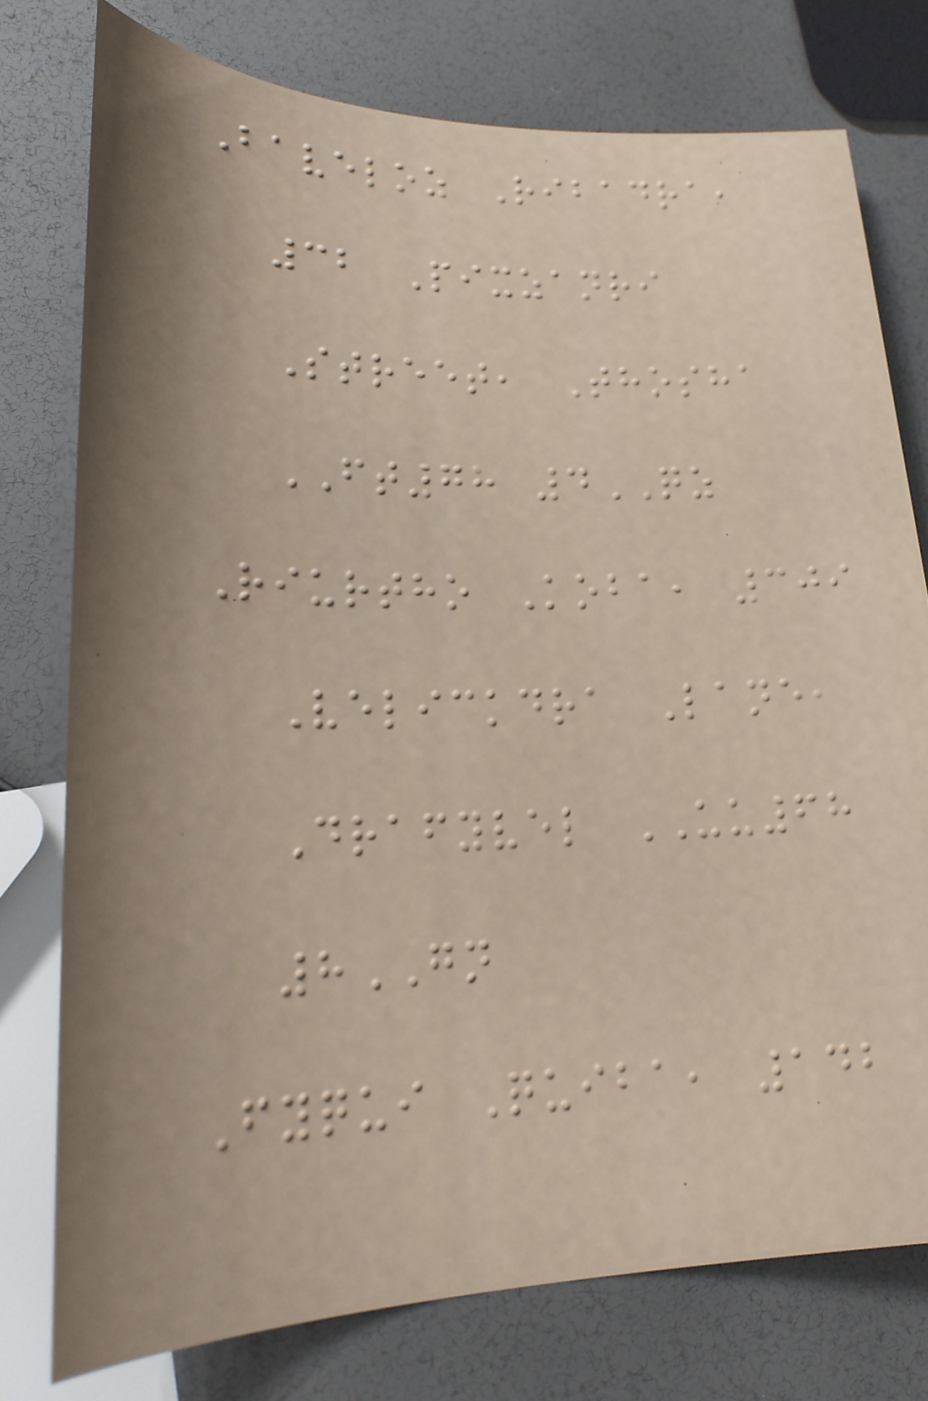Baveloz Ribadra,
32 Pixzanri
Street, Thosha
FT78 4QZ
Riurtho Koba, 309
Velickdra Lane,
Drafyvel UU68
8GN
Fyqui Quiba, 142
